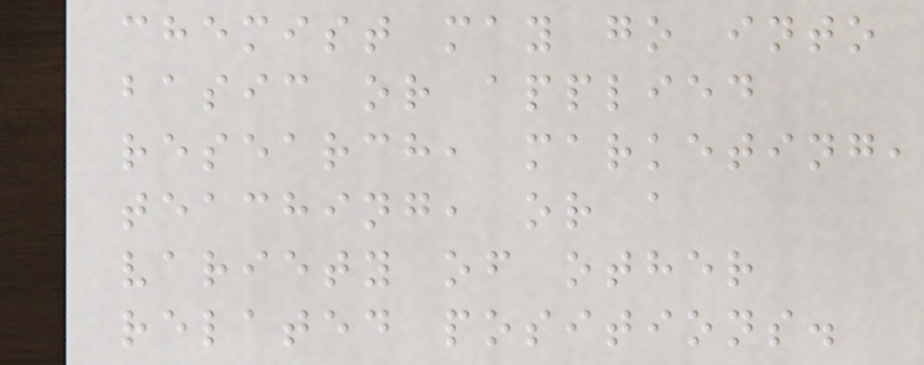chemist may go into
basic or applied
research, marketing,
teaching, or a
variety of other
related positions.
